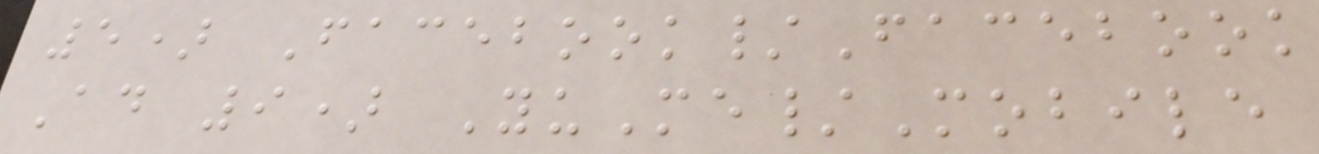5) Facebook/Facebook
Ad 9) YuMe/Mobile
